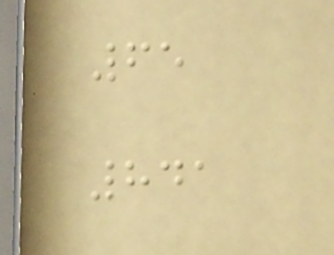65
841
